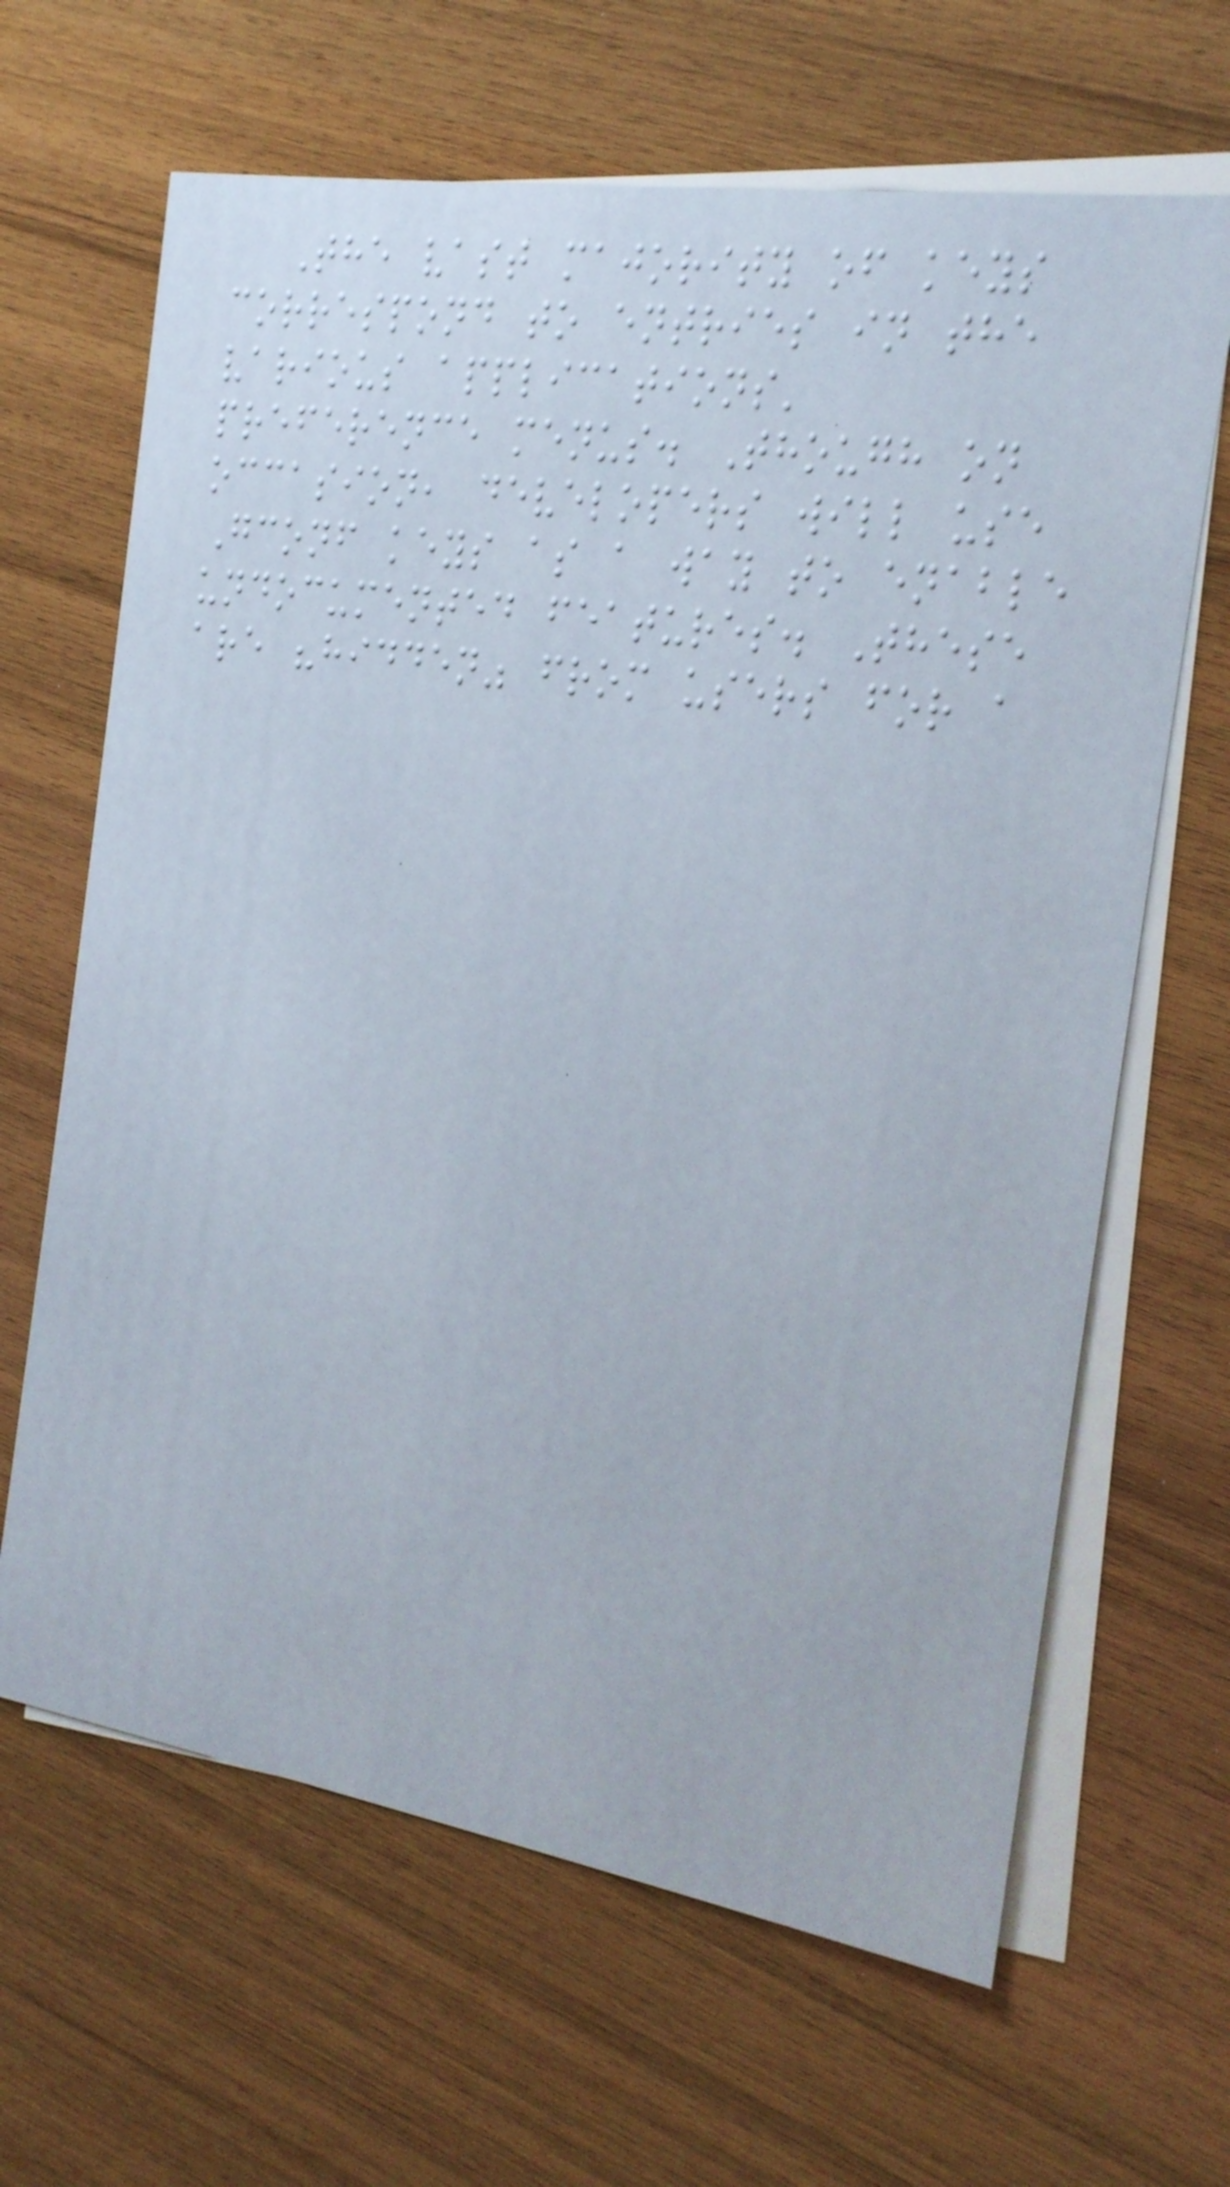The vast majority of keys
correspond to entries in the
various applications'
preference menus. Though on
occasion, developers will use
Gconf keys as a way to enable
undocumented features. These
are "hidden" from users for a
